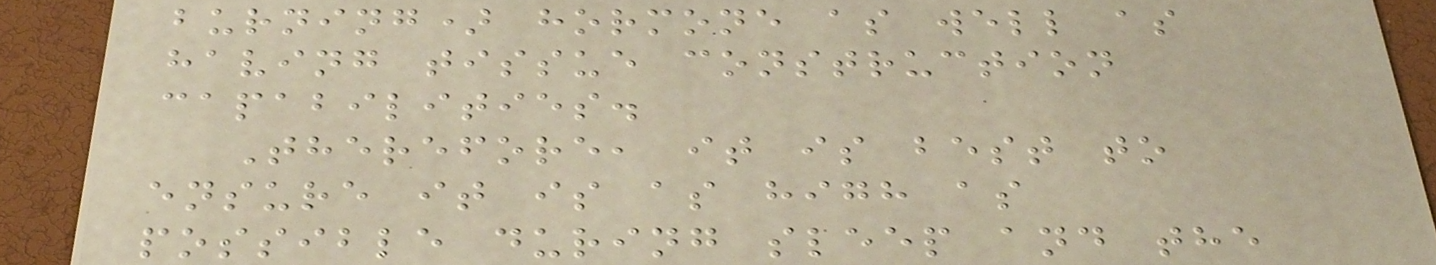burning) hormone as well as
having tissue construction
capabilities.
Therefore, it is best to
ensure it is as high as
possible during sleep and the
